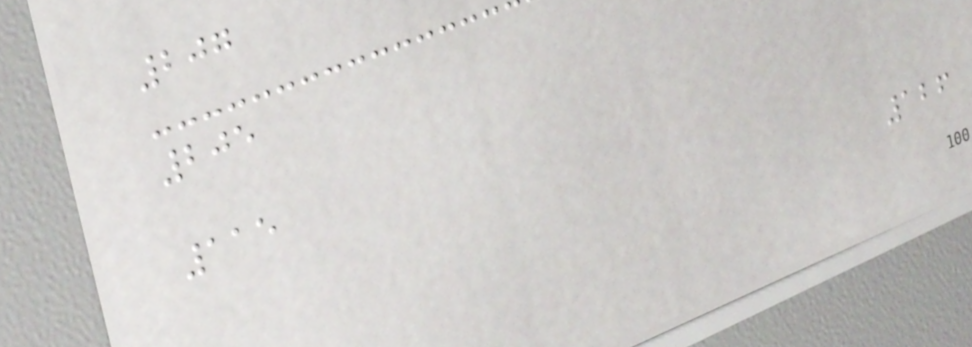207
205
115
126
